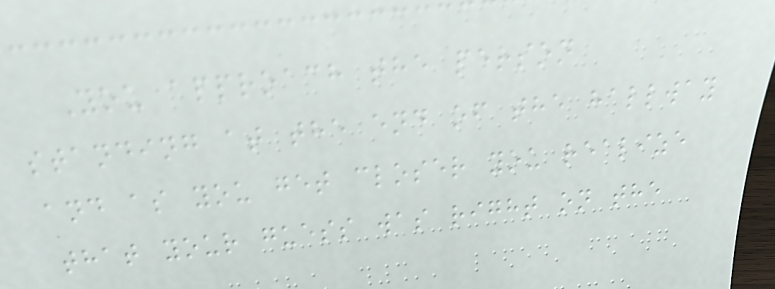You approach the person
standing at the end of the hallway
and as you get closer you realize
that your guess was right on the
